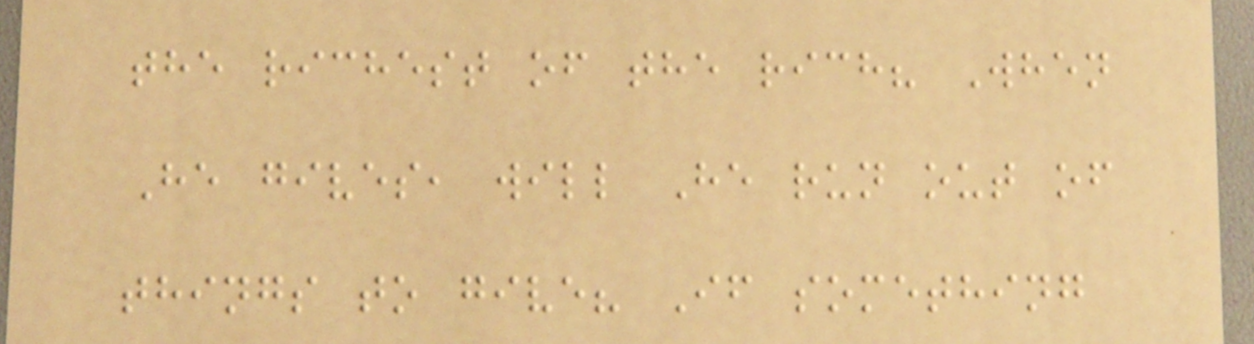the richest of the rich? When
He gives, will He run out of
things to give? If something
